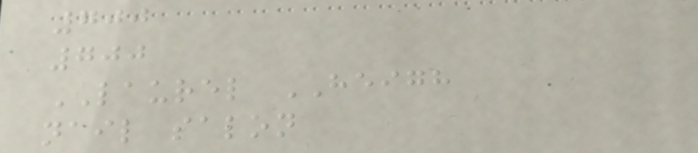700
700
LAUREL HEIGH
nail salon
